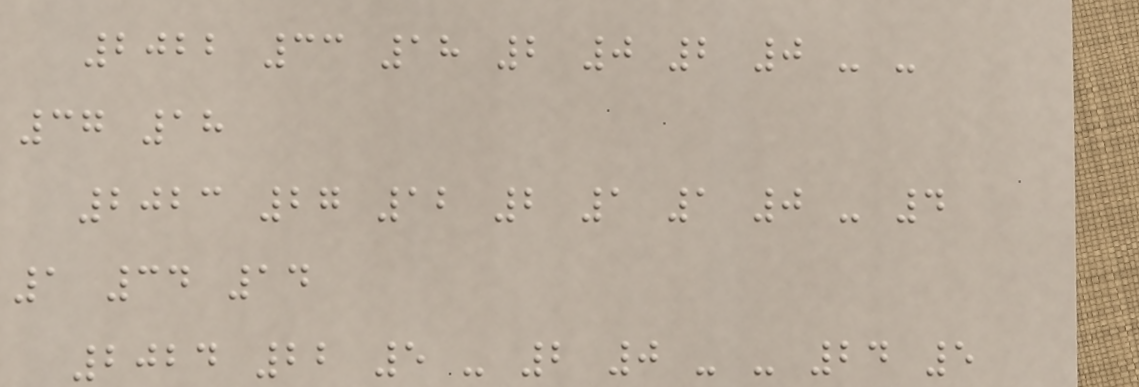2022 33 18 2 0 2 0 - -
37 18
2023 27 12 2 1 1 0 - 4
1 34 14
2024 22 5 - 2 0 - - 24 5
